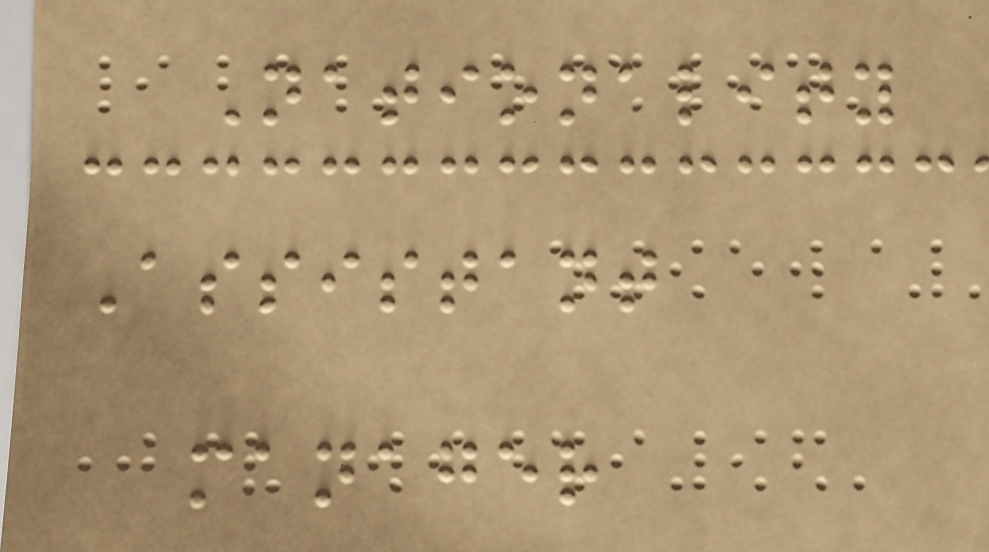Nationality
Assistant
manager
